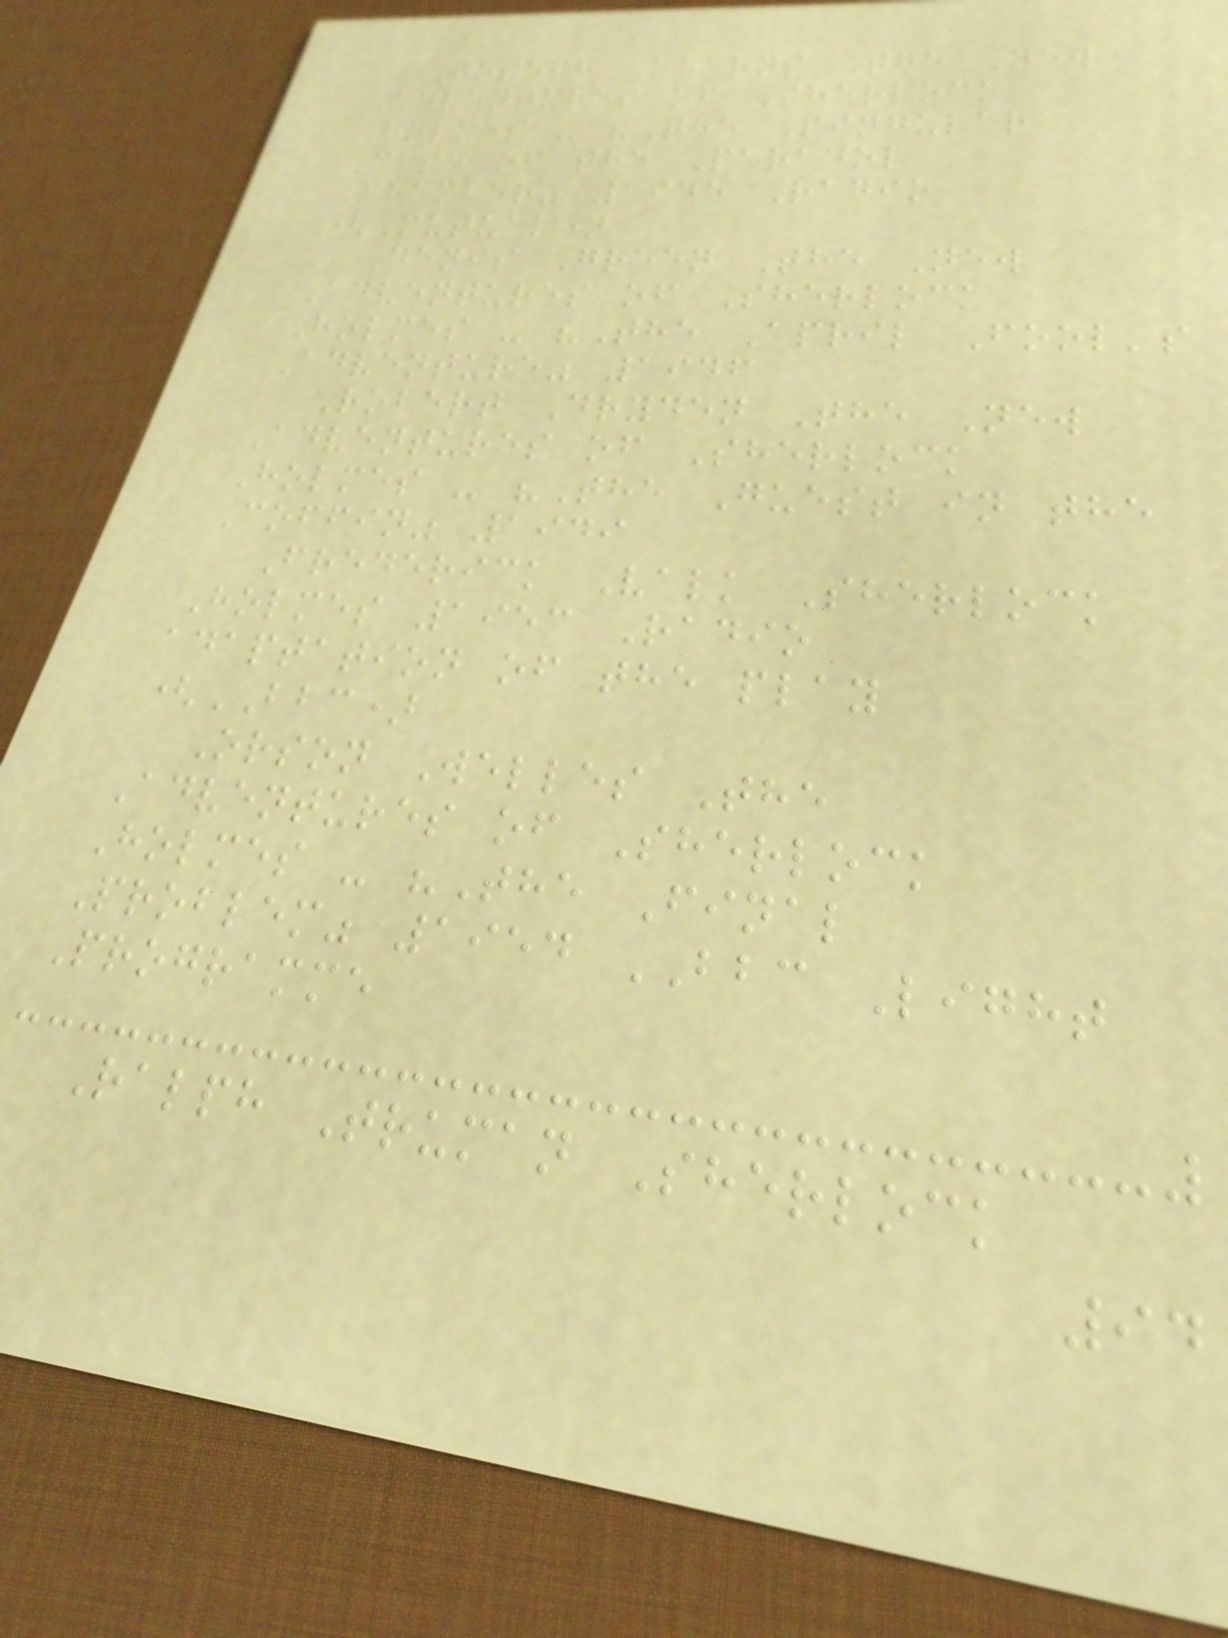Joseph Kearns The New
Adventures of Sherlock
Holmes - "The Singular
Case of the Paradol
Chamber" 1945 Radio
(Mutual)
Denis Green The New
Adventures of Sherlock
Holmes - "The April Fool's
Adventure" 1946
Robert Dryden The New
Adventures of Sherlock
Holmes - "The Guest in the
Coffin" 1949
Frederick Valk Sherlock
Holmes 1953 Radio
adaptation of the play
(BBC)
Orson Welles The
Adventures of Sherlock
Holmes - "The Final
Problem" 1954 BBC Light
Programme
Ralph Truman Sherlock
94
